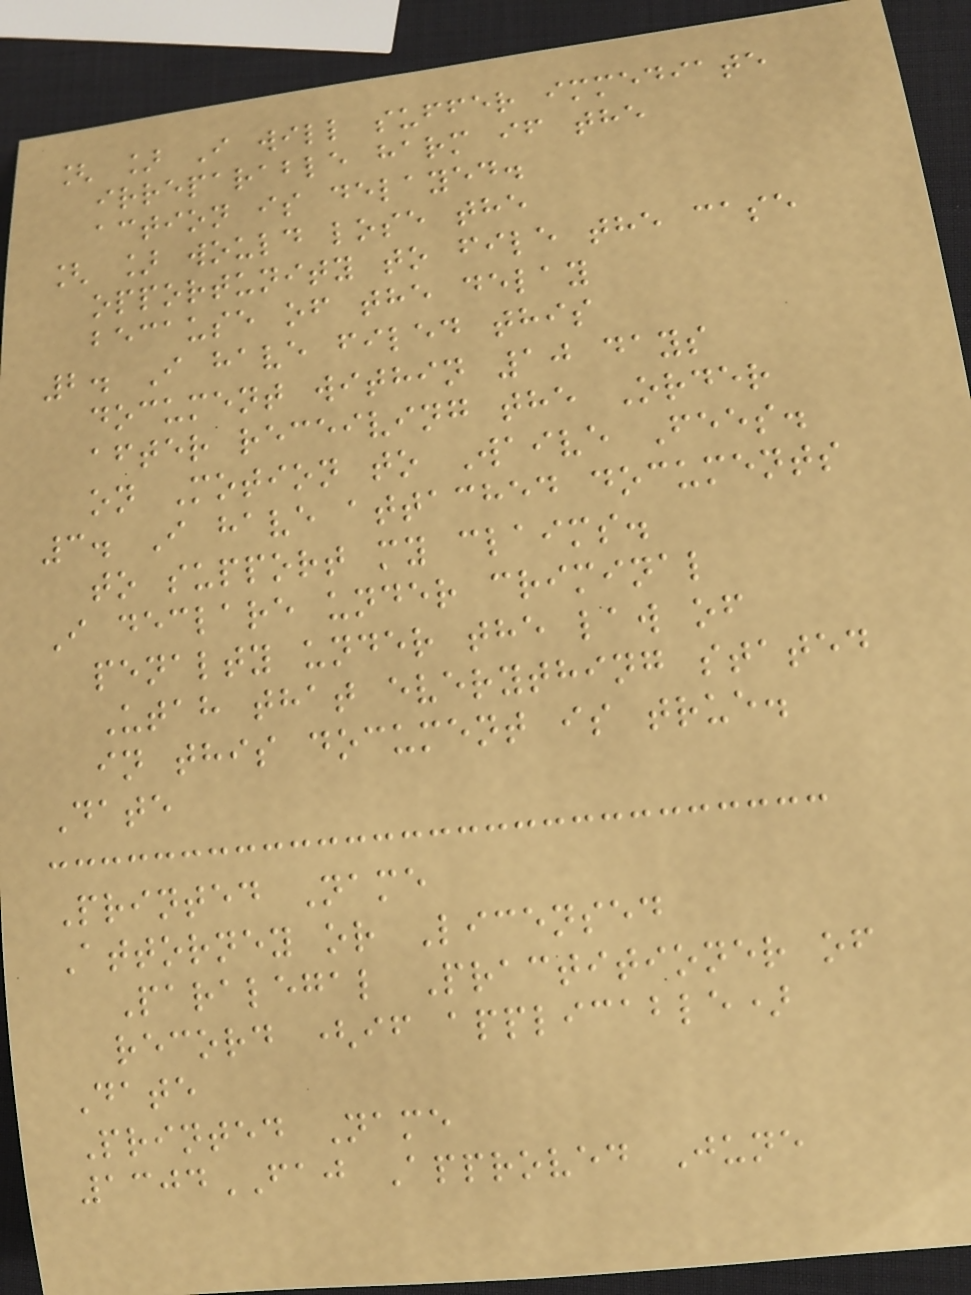[ ] I will suffer immediate
irreparable harm if the
action is delayed.
[ ] would lose the
opportunity to file the case
because of the delay
2. I have filed this
document within 10 days
after receiving the Order
on Motion to Waive Fees.
3. I have attached documents
to support my claims.
I declare under criminal
penalty under the law of
Utah that everything stated
in this document is true.
Date
Printed Name
Attorney or Licensed
Paralegal Practitioner of
record (if applicable)
Date
Printed Name
1304FAJ Approved June
